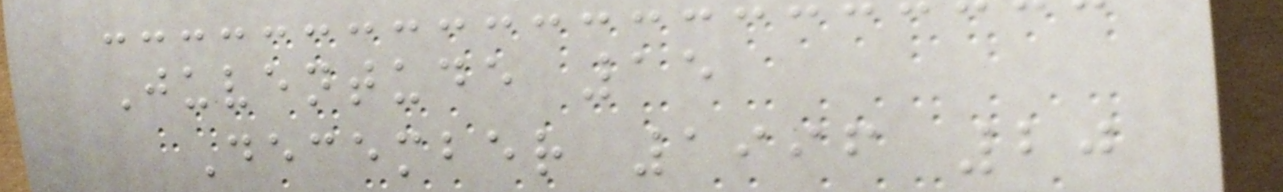Juventude 15
December 1996 20
